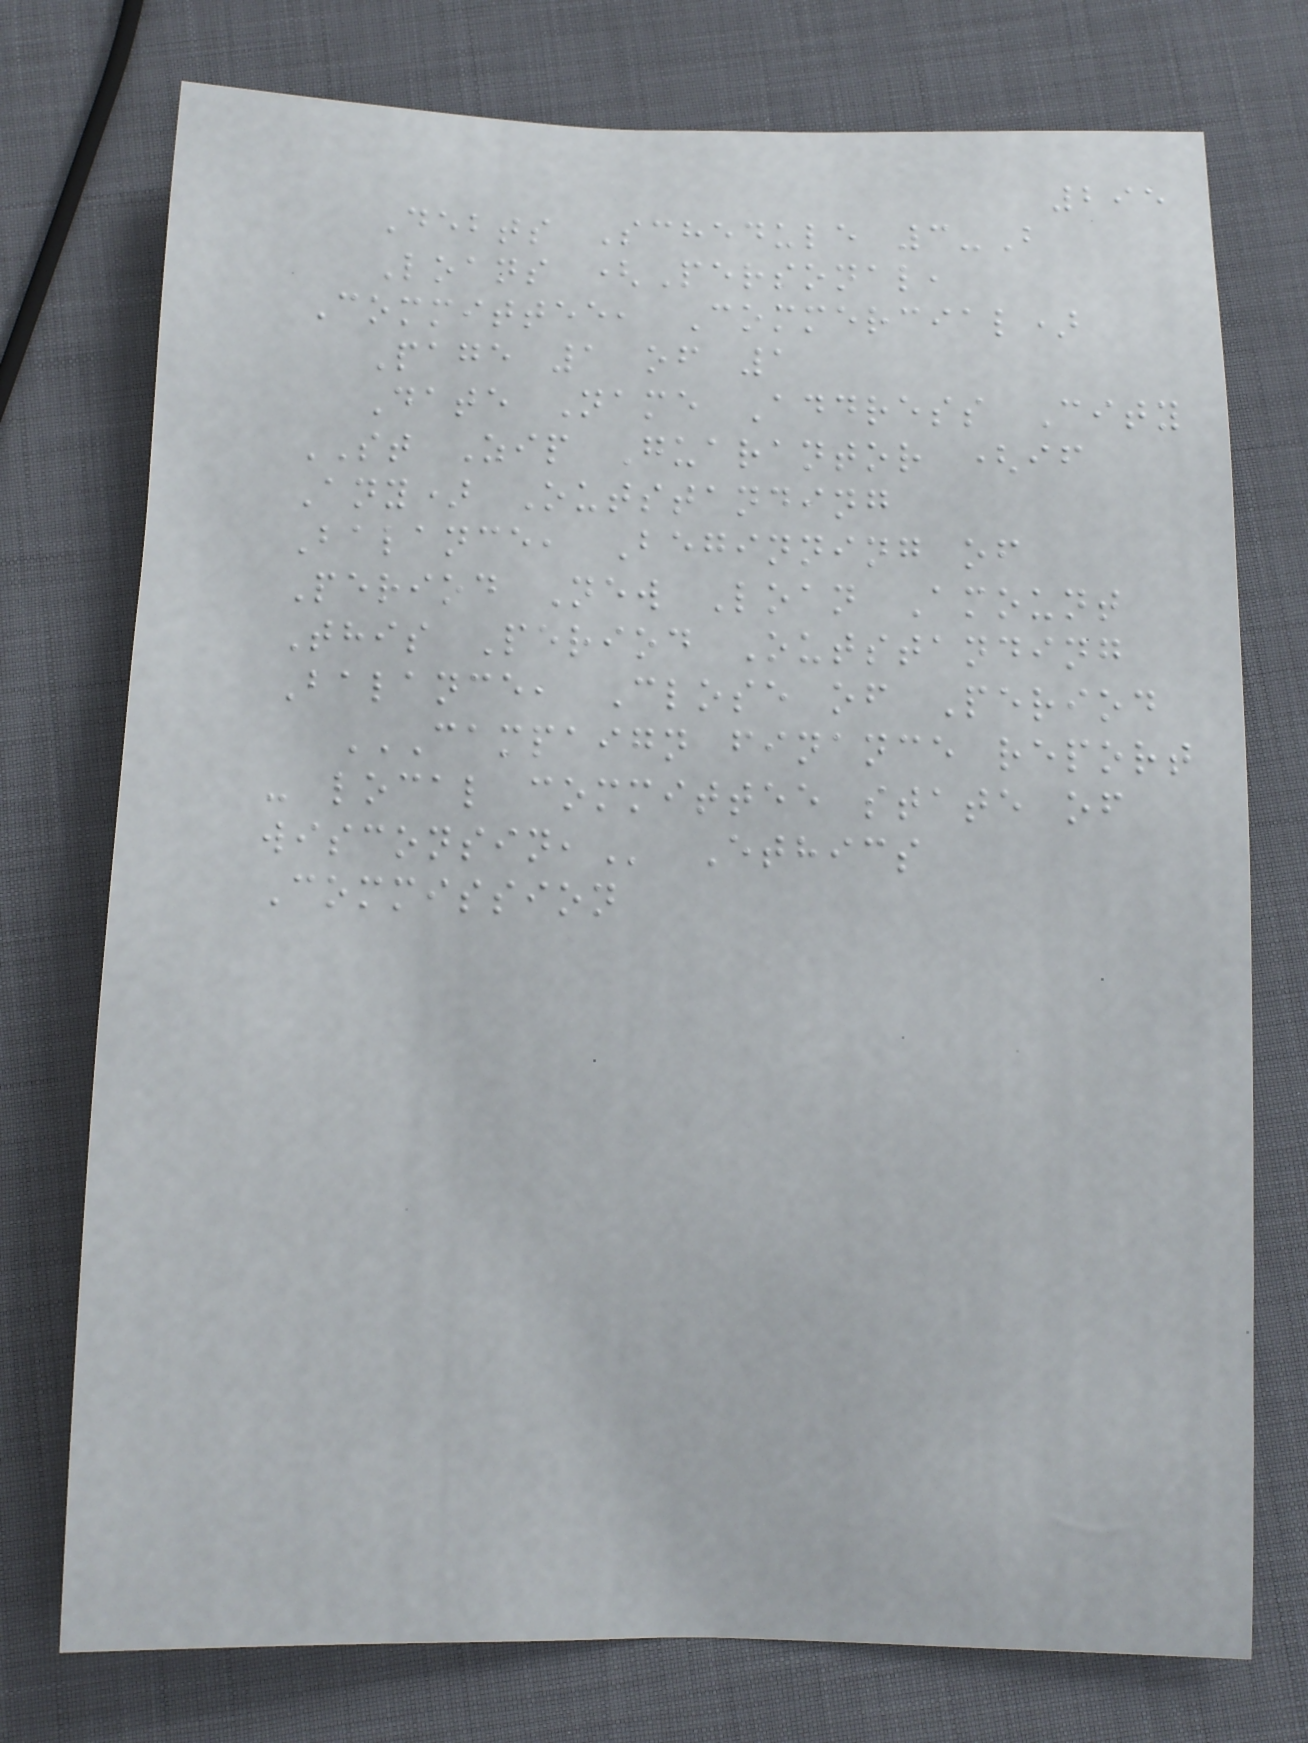295
Debts Schedule 3-B
Loans (Personal,
Committee, Commercial)
Page 1 of 1
Date Name Address City
ST Zip Guarantor (if
Any) Outstanding
Balance, Beginning of
Period New Loan Amount
This Period Outstanding
Balance, Close of Period
CAMPAIGN FINANCE REPORT
- LOCAL COMMITTEE STATE OF
WISCONSIN, Ethics
Commission
